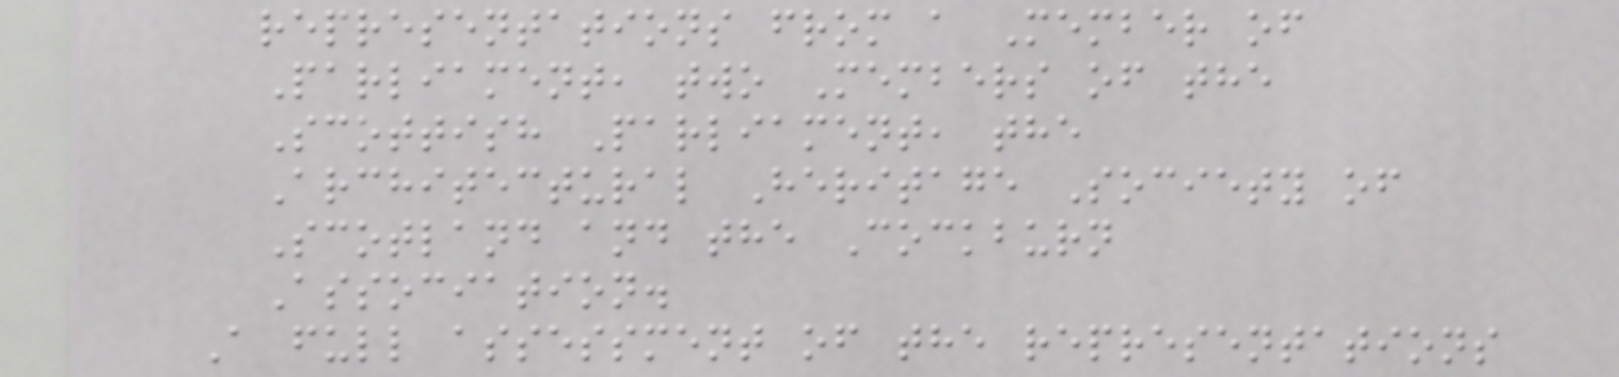representations from a Member of
Parliament, two Members of the
Scottish Parliament, the
Architectural Heritage Society of
Scotland and the Cockburn
Association.
A full assessment of the representations
